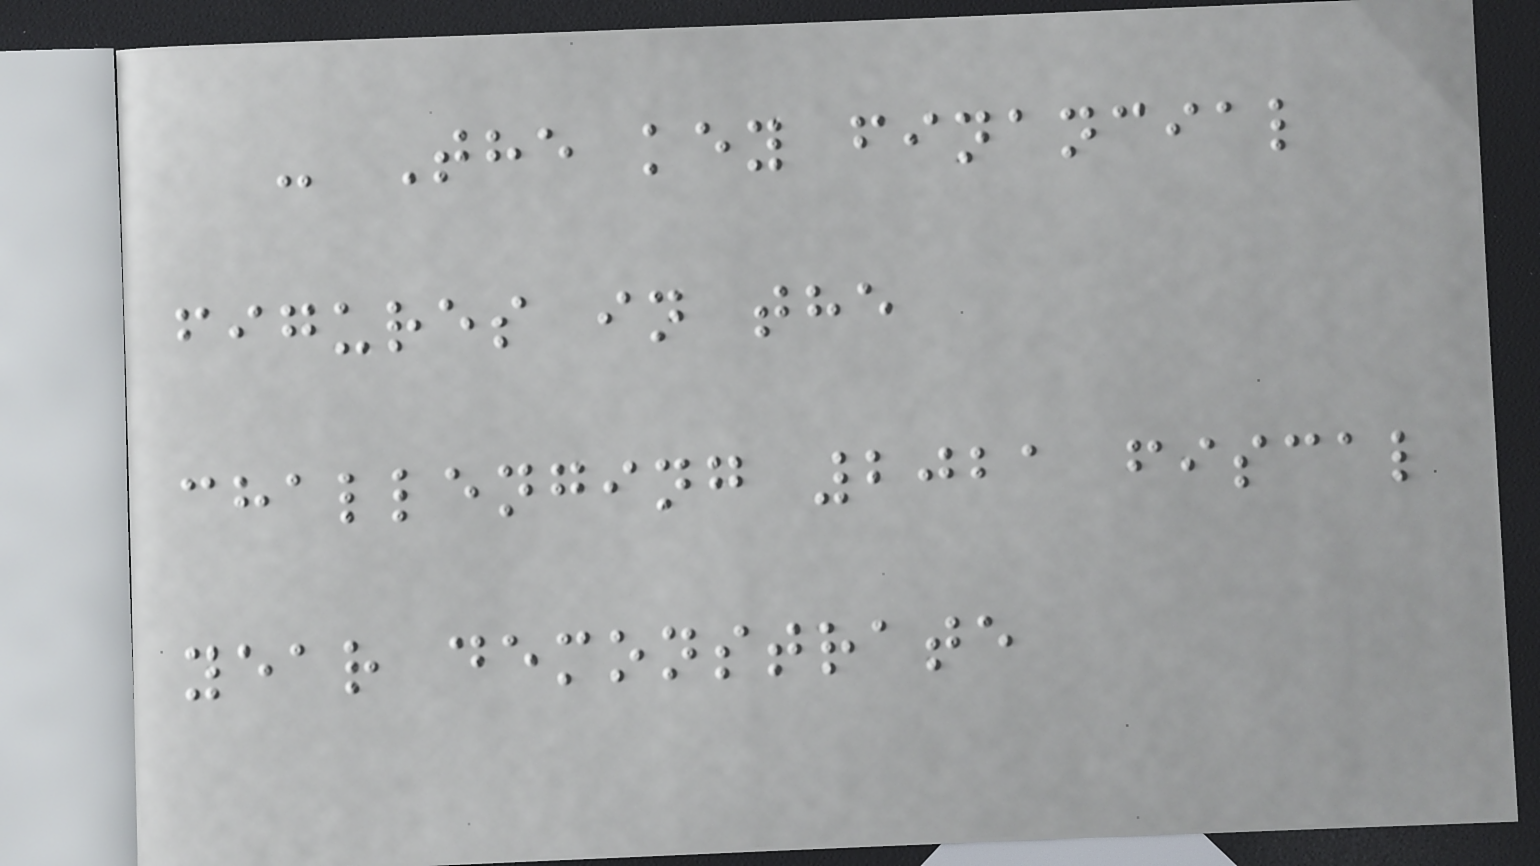- The key financial
figures in the
challenging 2021 fiscal
year demonstrate
